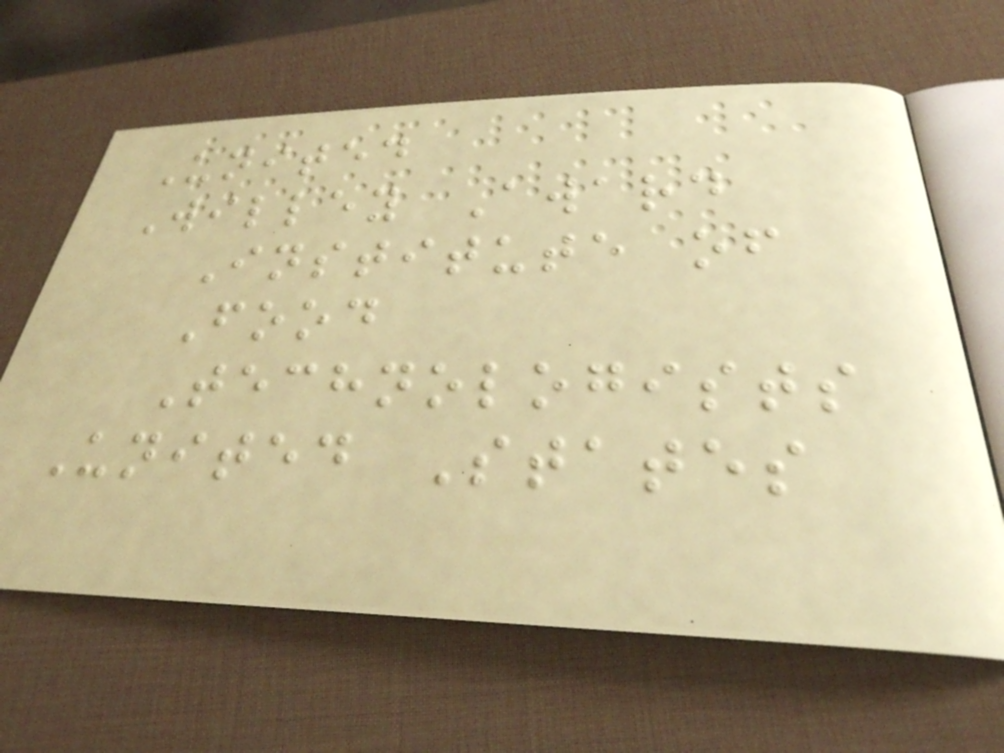United
Willey Award
Institute of
Food
Technologists
United States
